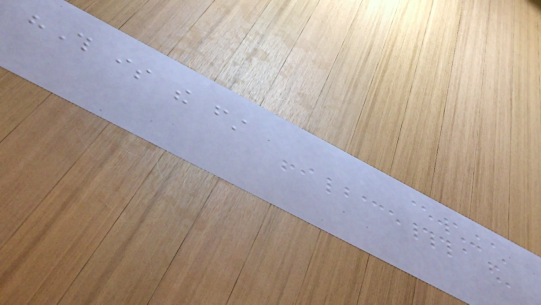"This is the first
